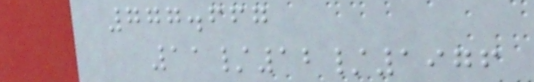777.667
11/12/1976
